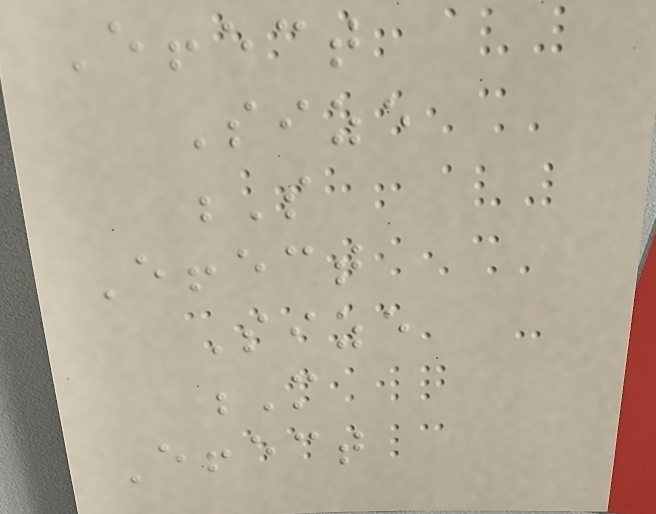Effect
Size
S
Effect
Size
M
Effect
